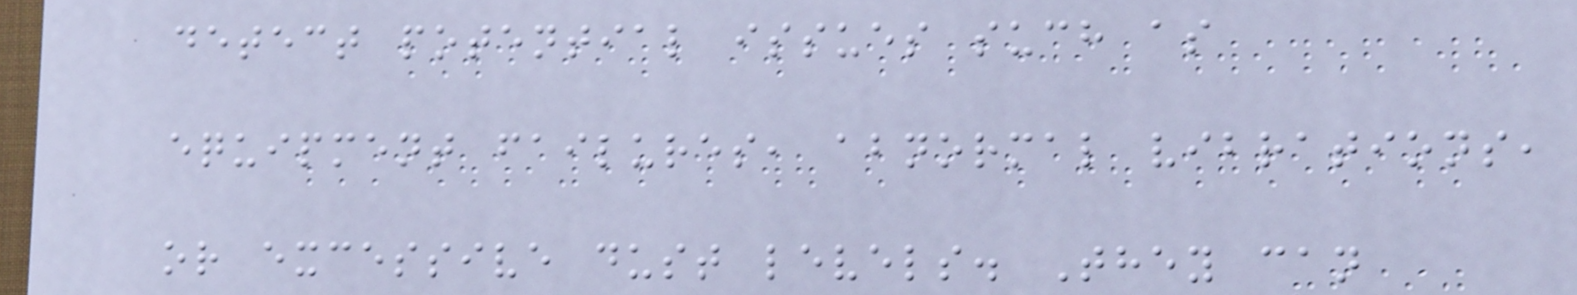detect potential issues such as
equipment failures, abnormal vibrations,
or excessive dust levels. They can
